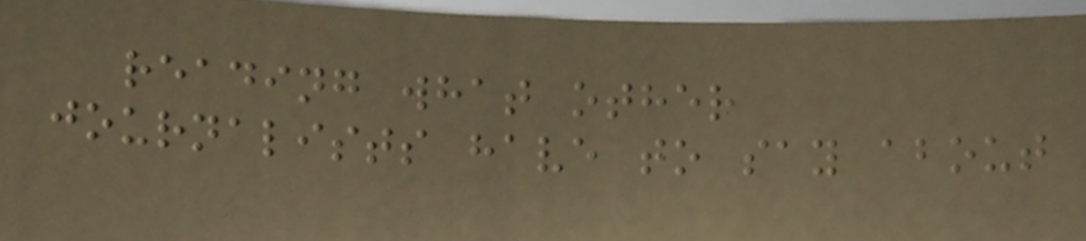reading what other
journalists have to say about
